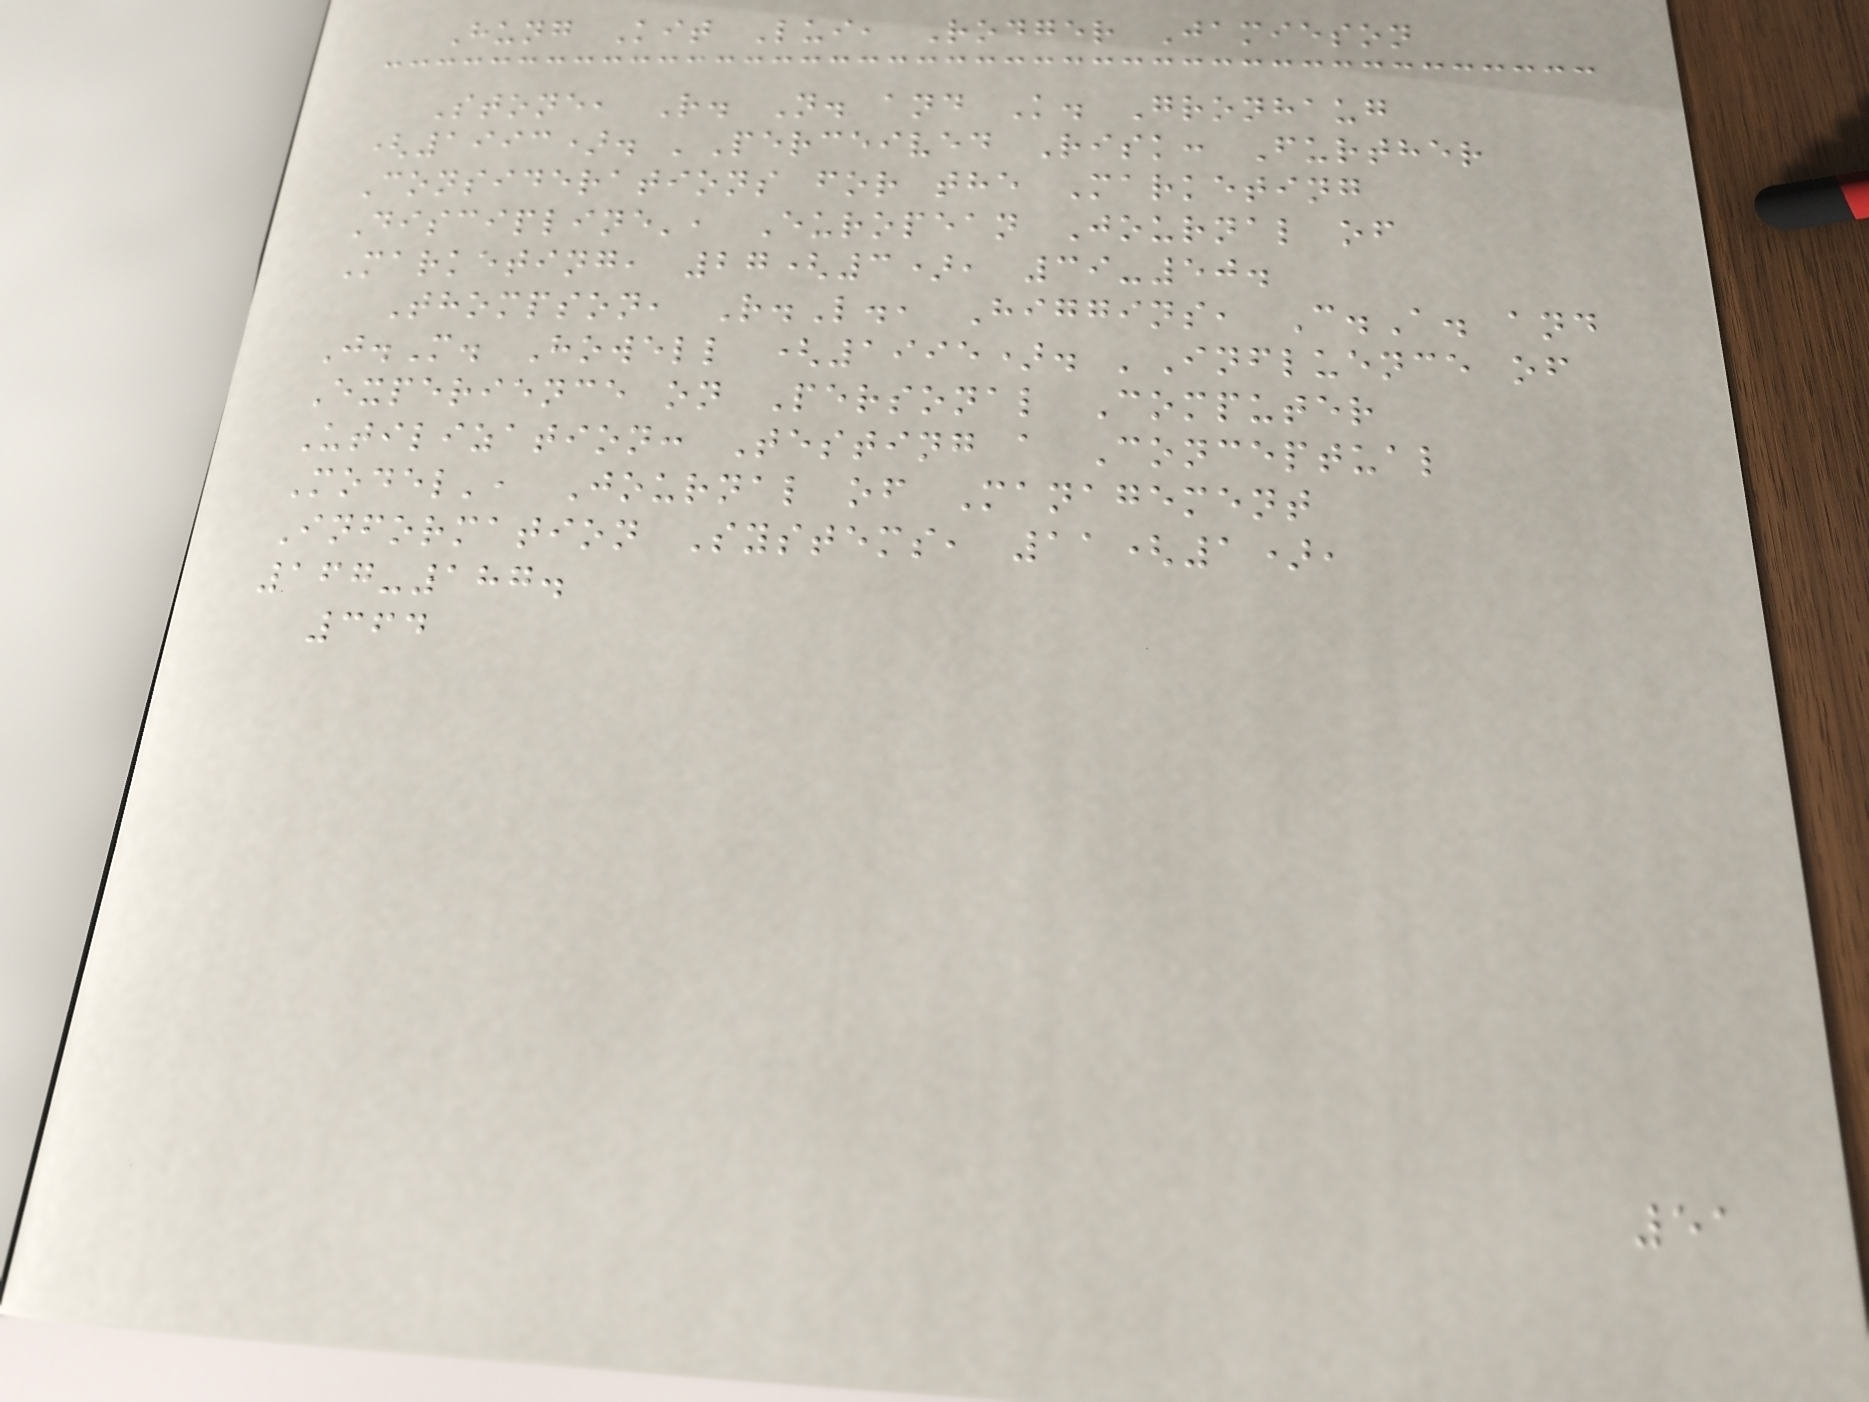Hung Kit Lui, Rodger Jamieson
Stone, R. N. and K. Gronhaug
(1993). 'Perceived Risk: Further
Considerations for the Marketing
Discipline', European Journal of
Marketing, 27(3), 39-50.
Thompson, R.L., Higgins, C.A. and
J.M. Howell (1995). 'Influence of
Experience on Personal Computer
Utilization: Testing a Conceptual
Model', Journal of Management
Information Systems, 11(1),
167-187.
364
51
